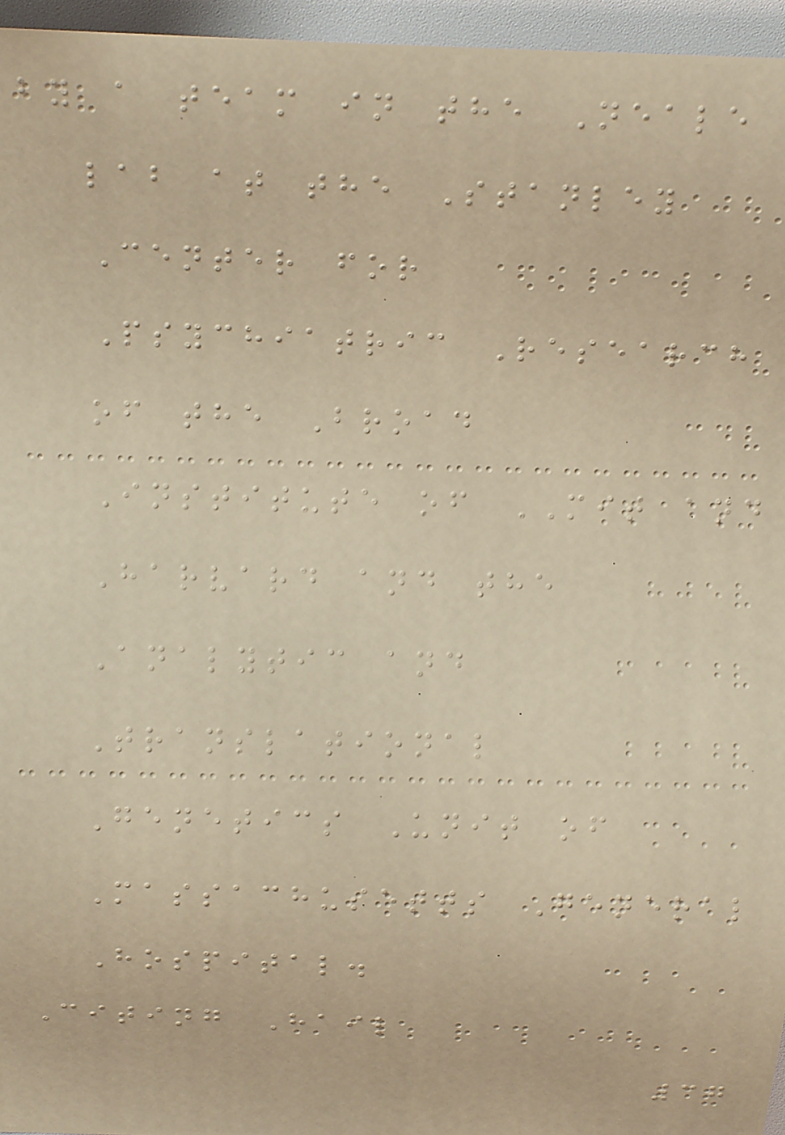by a team in the Neale
lab at the Stanley
Center for
Psychiatric Research
of the Broad
Institute of MIT and
Harvard and the
Analytic and
Translational
Genetics Unit of
Massachusetts General
Hospital.
Citing Hail
37
